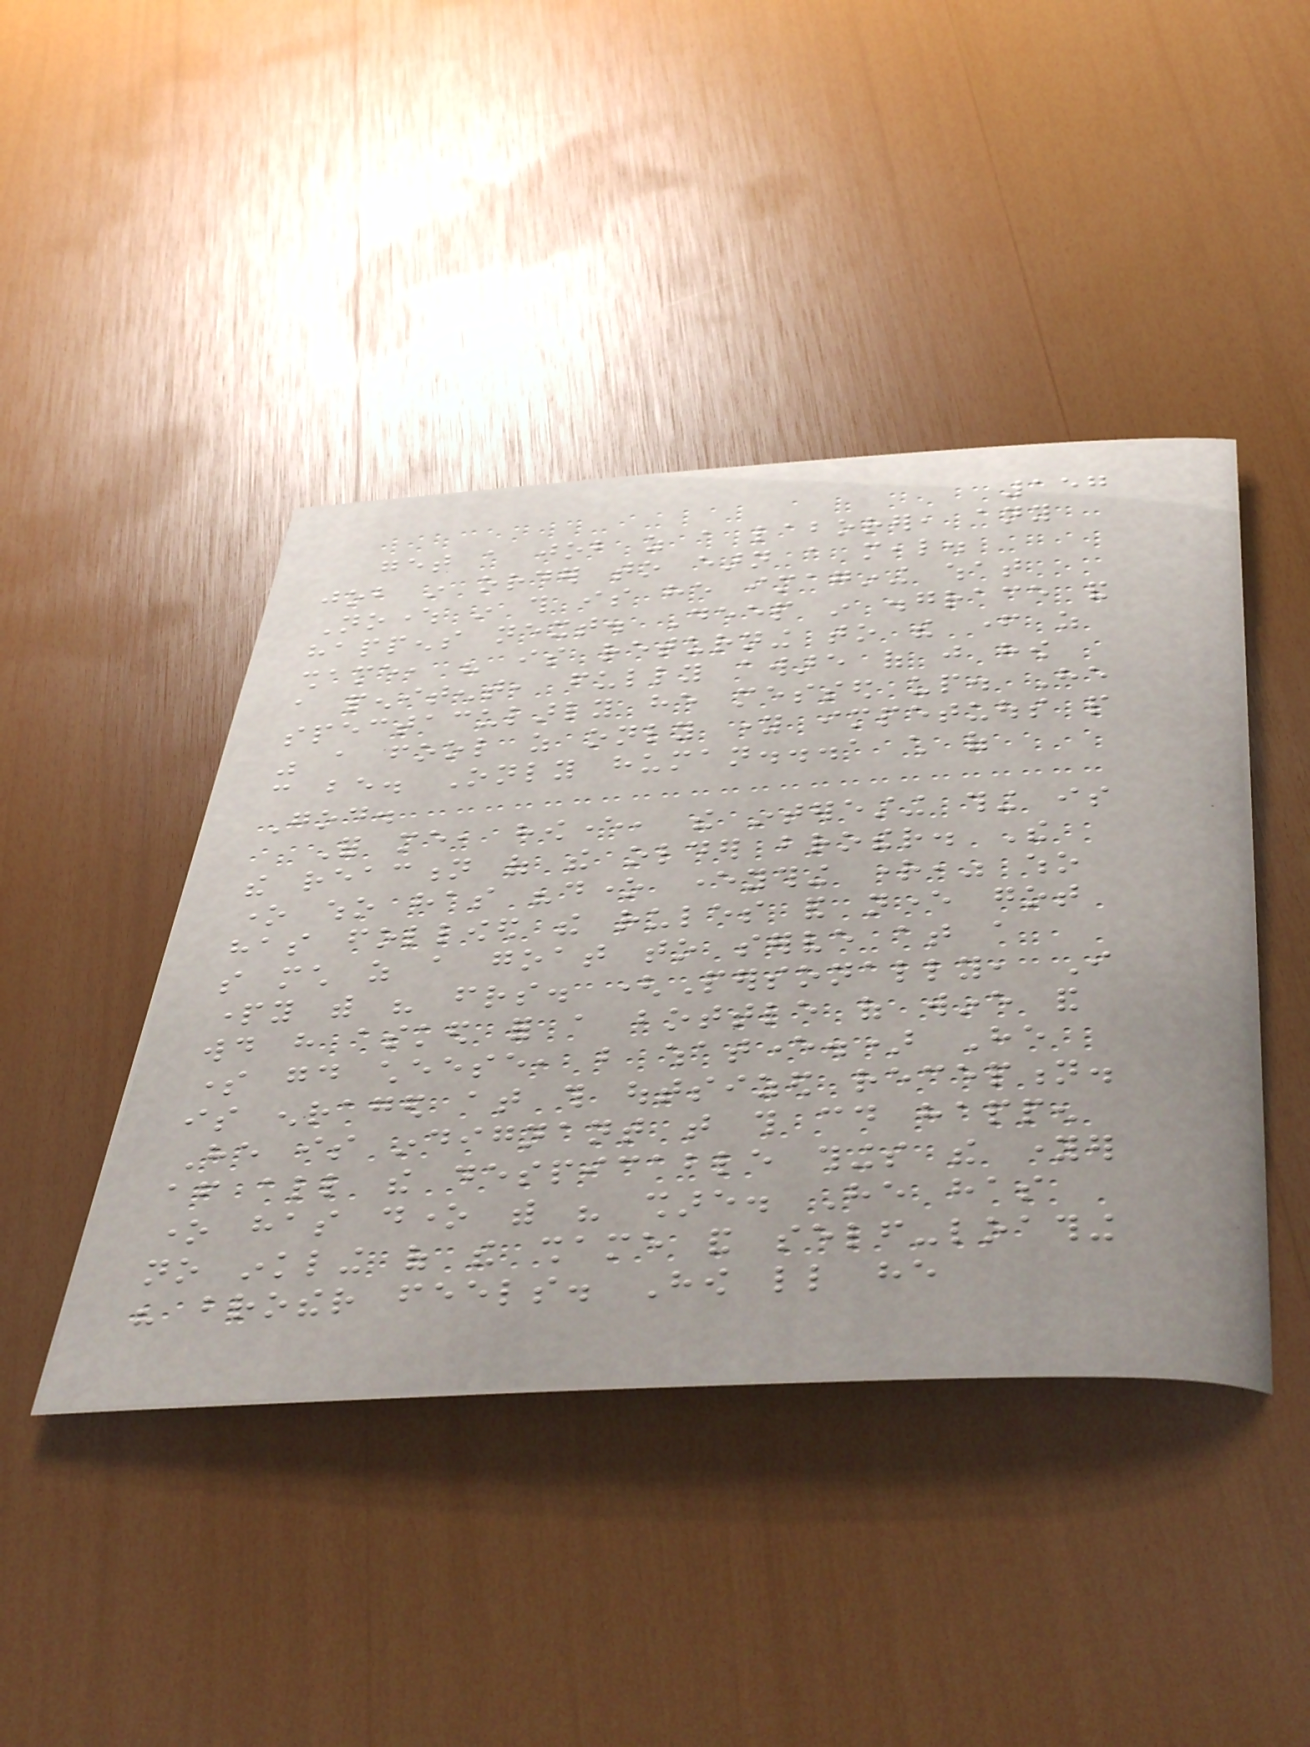157
get a job as a laborer, any
job in order to earn a meal.
Nowhere in this is he imagining what
happens next. Deep in disgrace and
shame, his is returning to the father as
a penitent, fully aware of just how
spectacularly he messed up. He
was a fool as only young impetuous people
can be. Only human...a child of
God.
For me, however, the interesting thing is
the reaction of the older brother. The
one who has "done everything right," who
has followed the rules and never got
so much as a goat to serve at a
party with his friends. (Personally, I
would have asked for a bottle of wine and
some good cheese, but whatever.) He
is enraged at this outsized reception.
He is indignant that this could happen
after all the despicable things the younger
one has done with his share. He has
no inkling of the shame and self-loathing
his brother feels. How little he
